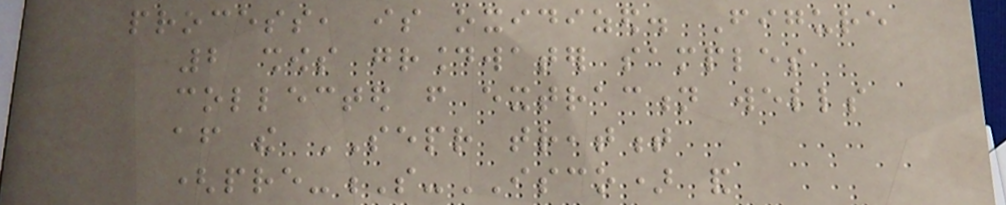process, is oxidized. Figure
2 shows groundwater samples
collected from extraction wells
after the SEPR treatment
(pre-S-ISCO) and
